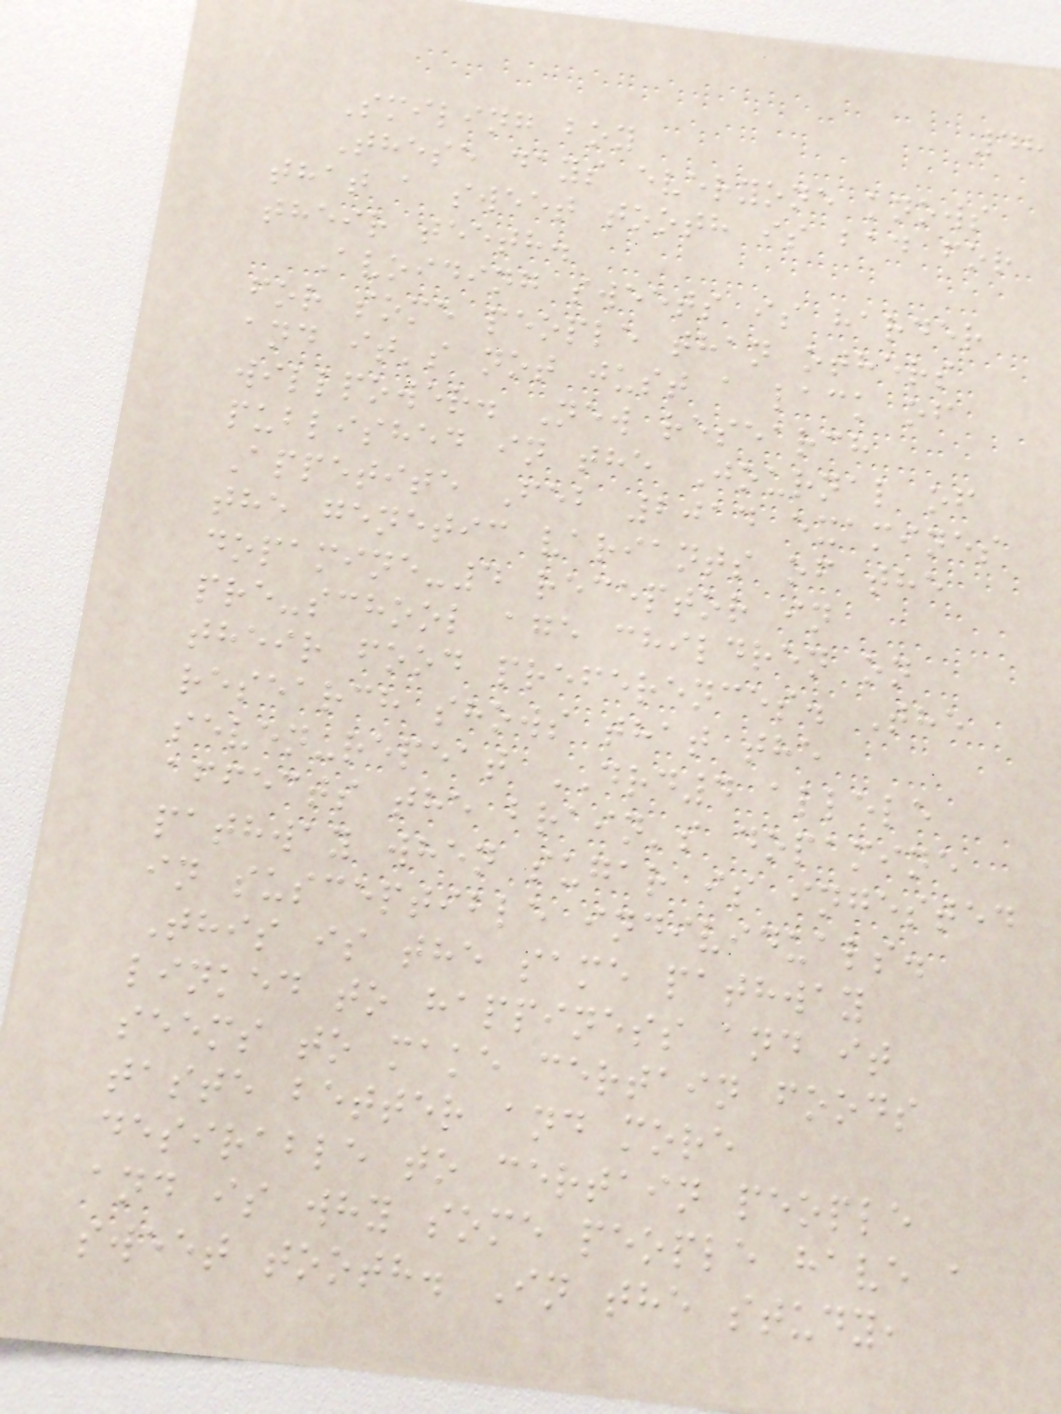48
Smiling boy
These days everyone knows
that a sweet tooth is bad for
their teeth.
Avoiding sweets is harder
for some people than others
and it's not just a lack of
willpower. New research
published in the Journal of
Appetite Feb 2014 examines
the genetic variants of the
dopamine-4 receptor in
pre-school age children on
their food preferences. The
research shows that the
seven-repeat DRD4 allele
affects the brain's dopamine
pathway when sugar is ingested
in susceptible individuals.
This is the same pathway
linked to happiness and it
seems to make certain foods
taste better and more
desirable to certain people
and is why some people have a
sweet tooth. In the study,
